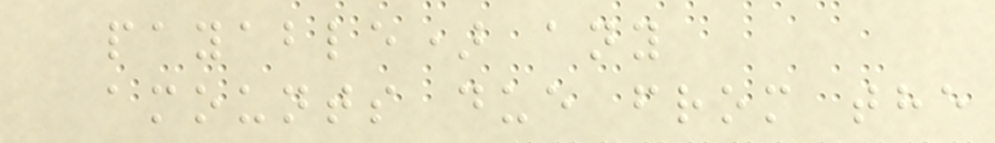payable) any
amounts due from the
